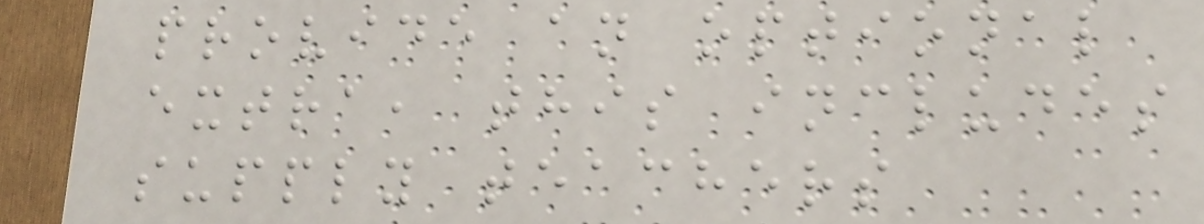provide an optional
extra, this includes
supply teachers
